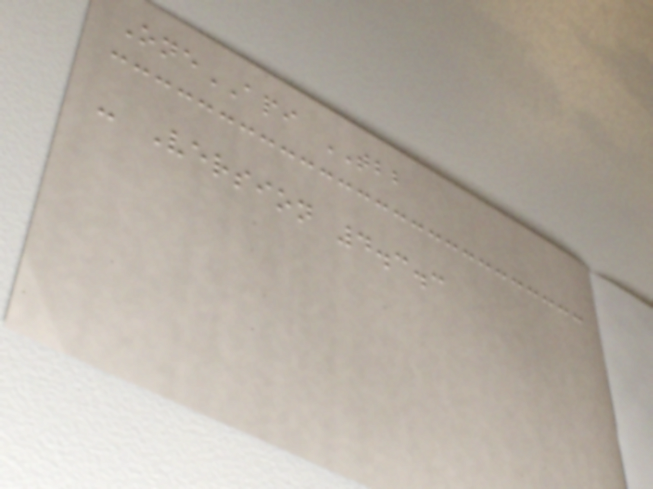OneAPI TBB
- Version 4.3.3
